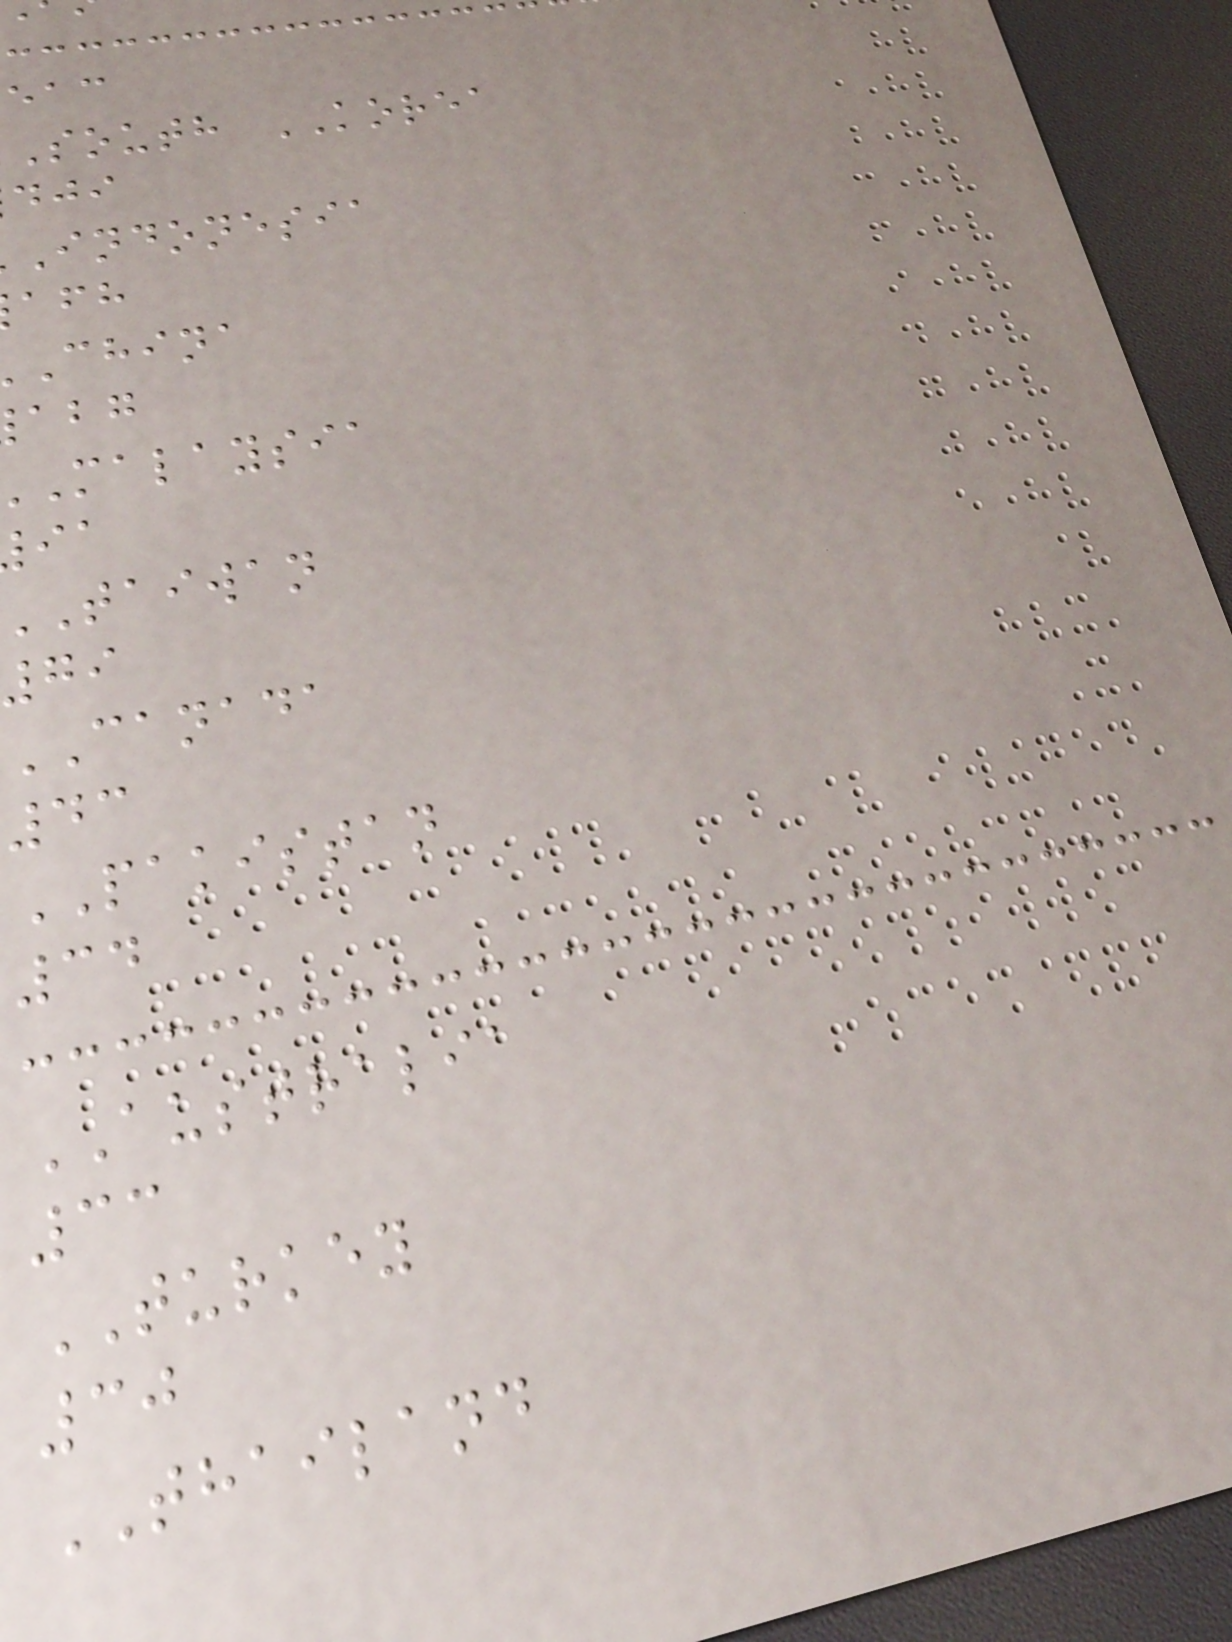south KOREA
indonesia
china
malaysia
taiwan
CANADA
43
PAKISTAN
34
AUSTRALIA
33
TURKEY
30
THAILAND
